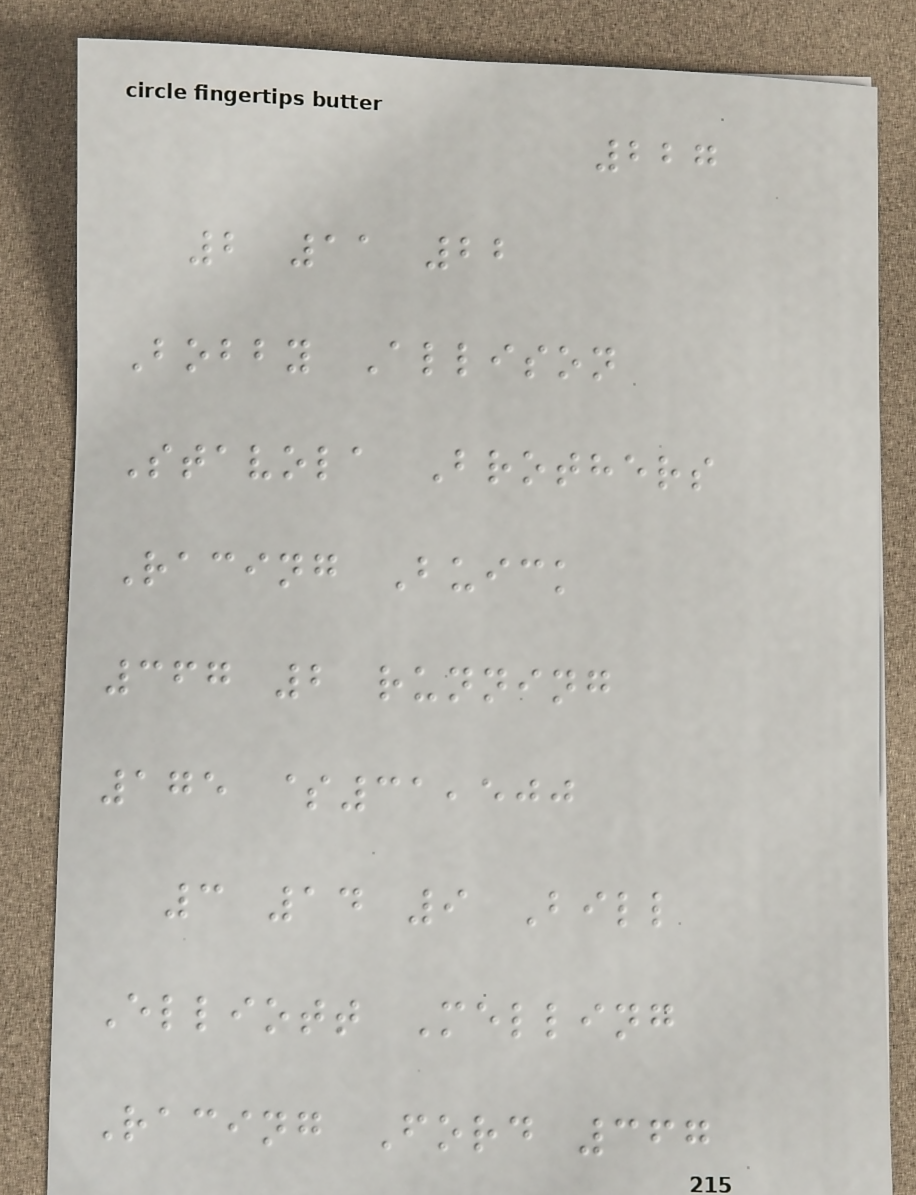227
2 11 22
Bobby Allison
Stavola Brothers
Racing Buick
367 2 running
175 $31,500
3 14 9 Bill
Elliott Melling
Racing Ford 367
